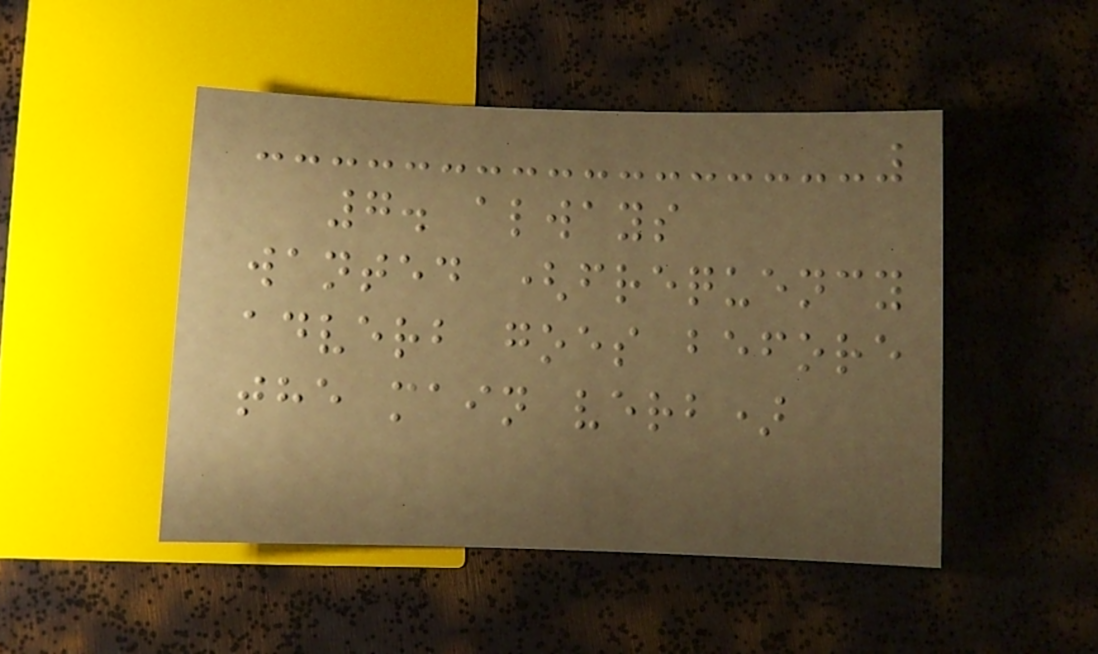7. always
wanted (frequency
adverb goes before
the main verb)
